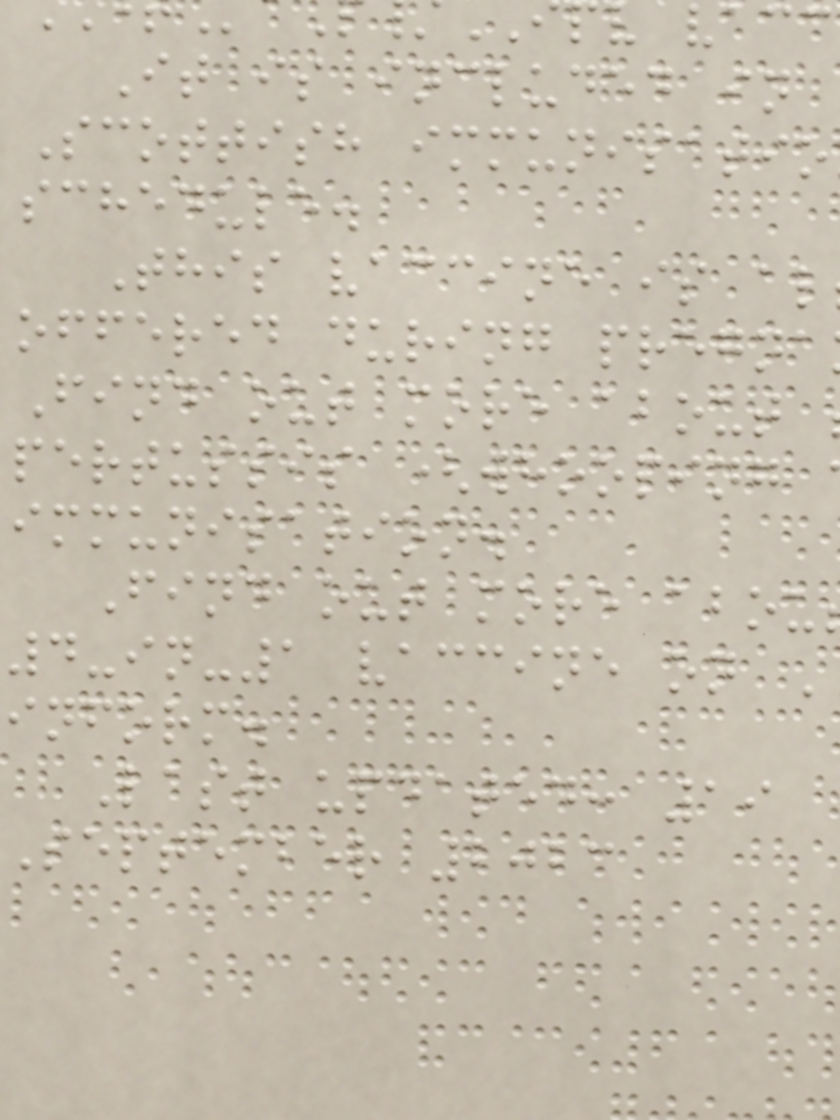It is included in
Scottish immunisatio
schedule.
This vaccine is al
offered during pregna
Find out more about
pertussis (whooping
immunisation.
Find out more abou
4-in-1 vaccine on
inform.
Last updated: 19
September 2023
